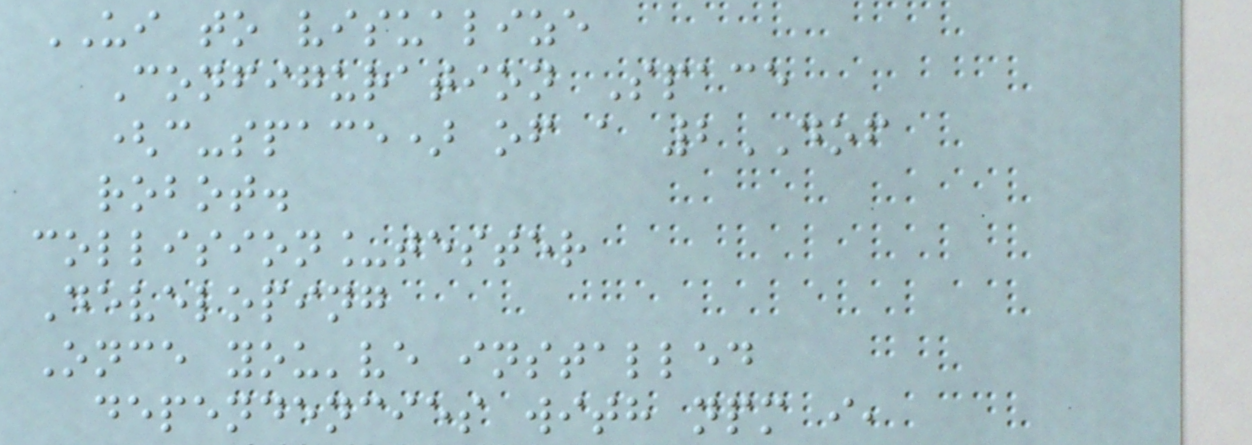UI to visualize
Configuration Space
(c-space) of a 2DOF
robot.
collision_tester
Developing
Once you've installed
dependencies with npm i,
